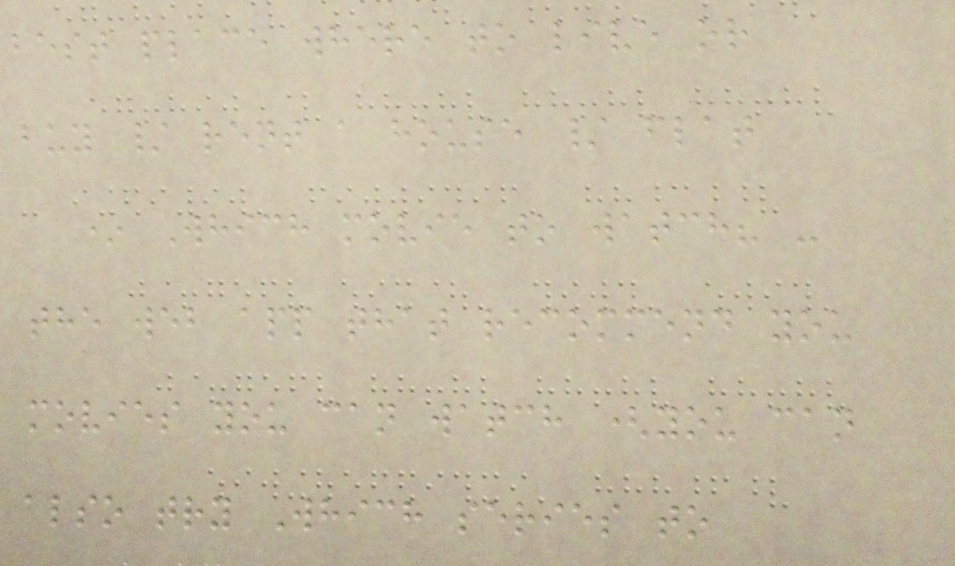best place where to live or
buy / rent a house / flat
* Which movie to watch? -
the web app that recommend you
movies you can watch (you can
also try Which series to
